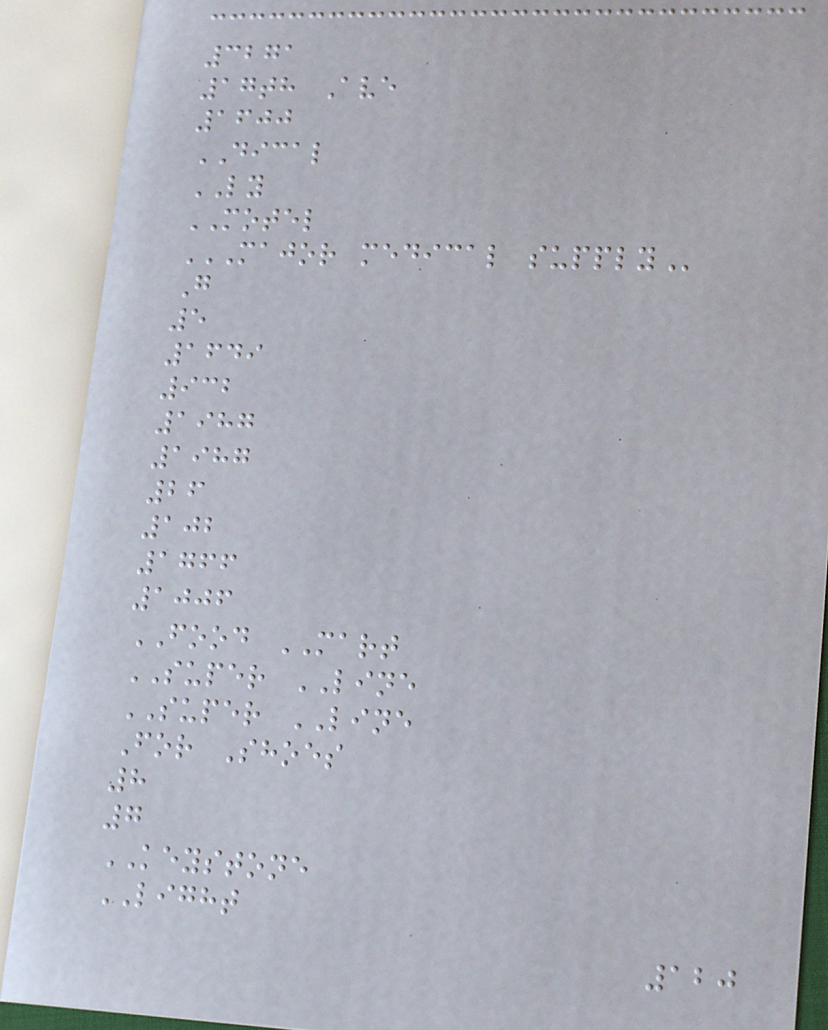3271
17th Ave
1600
DICAL
LY
MOTEL
MAJOR MEDICAL SUPPLY
G
5
1649
932
1987
1987
26
102
1766
1006
FOOD MART
SUPER LINE
SUPER LINE
For Shoes
8
7
KEYSTONE
LIGHT
120
